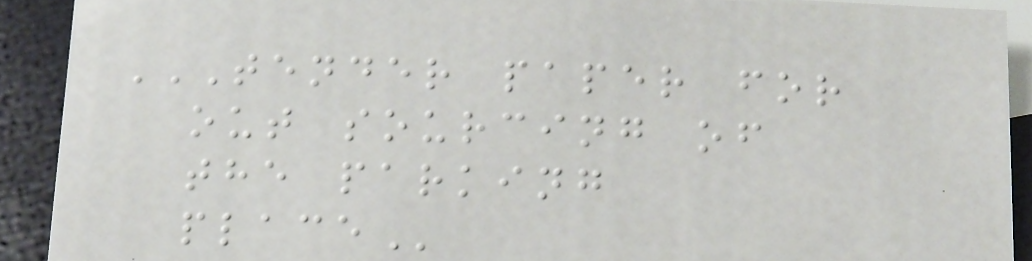TENDER PAPER FOR
OUT SOURCING OF
THE PARKING
PLACE
